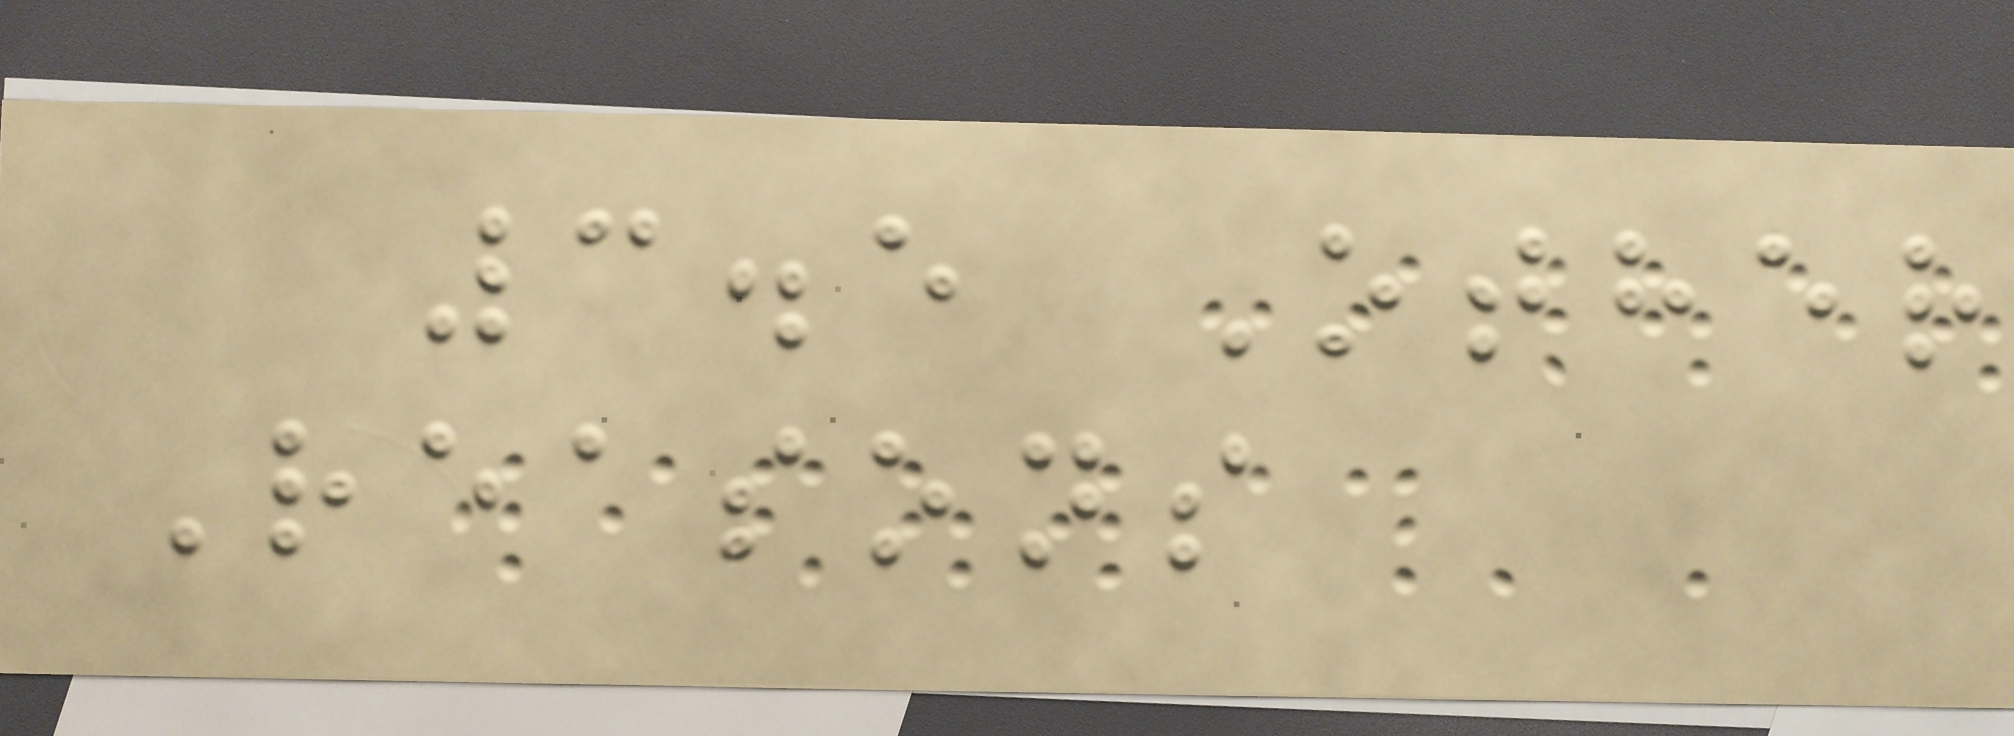3.5 Other
Reasons
